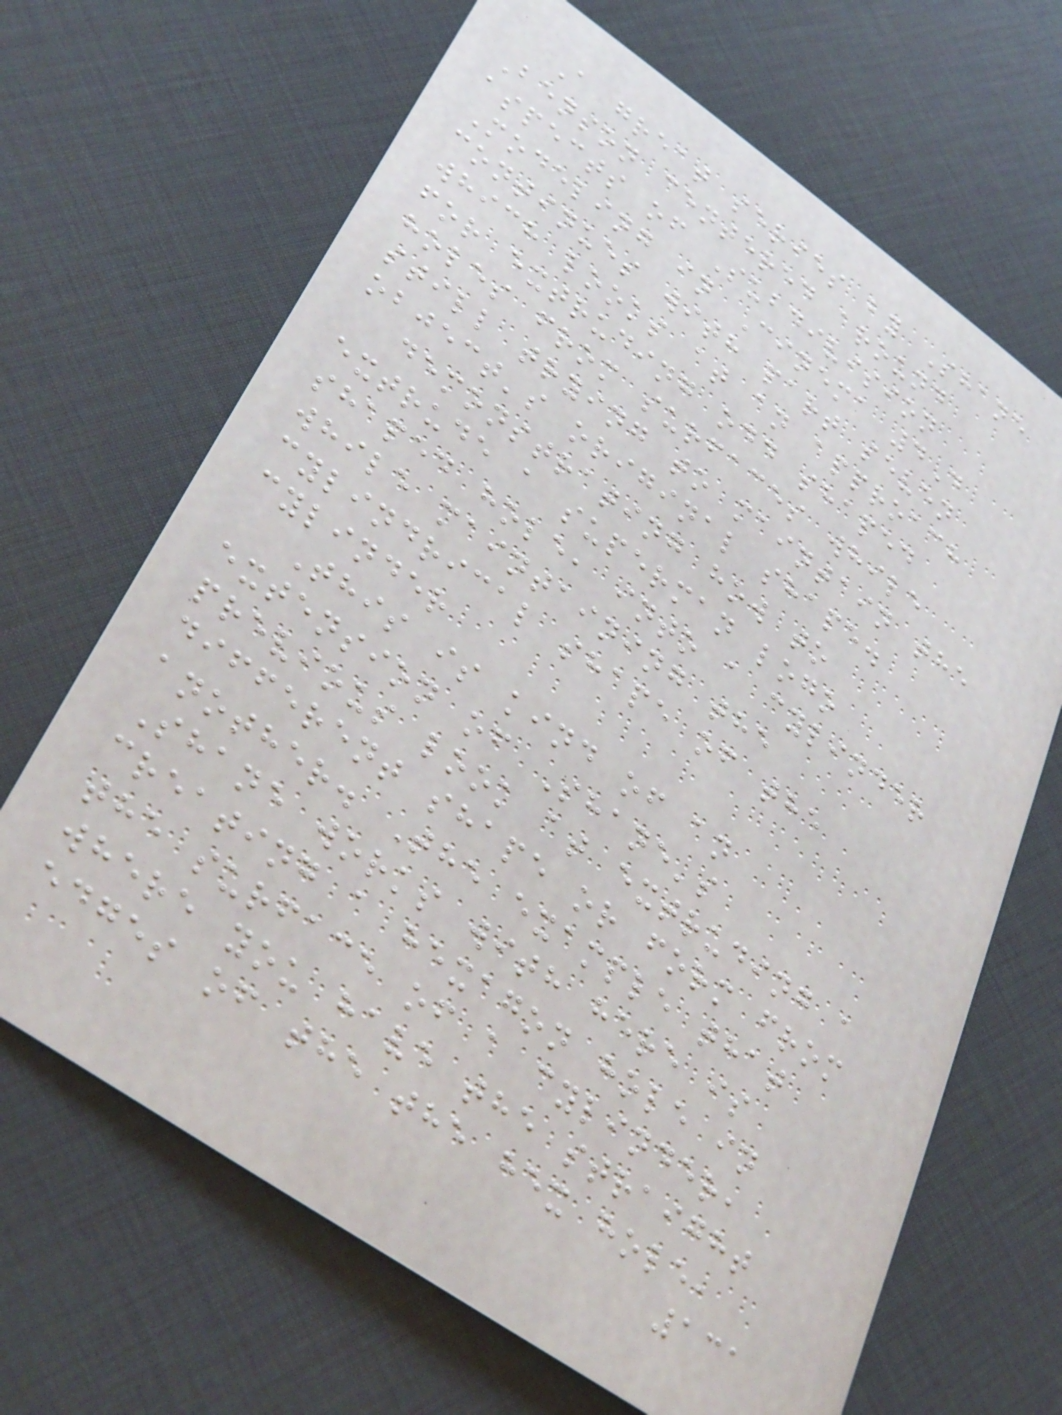A great series by Shane
Benson centered around
aspects of Subdivision
Modeling in Cinema 4D
continues with part seven
which looks at an approach
for extruding odd shaped
holes from surfaces while
still trying to maintain the
object's original shape.
demonstrating how to
extrude a superman logo
shaped hole, into a cylinder
while maintaining the
cylindrical shape of the
cylinder
This is kind of an
extension of Shane's
previous look at extruding a
different shape or form from
another. The example that
Shane works with here is
creating a hexagon hole in
the surface of a cylinder,
where you have the straight
edges of the the hex hole,
131
